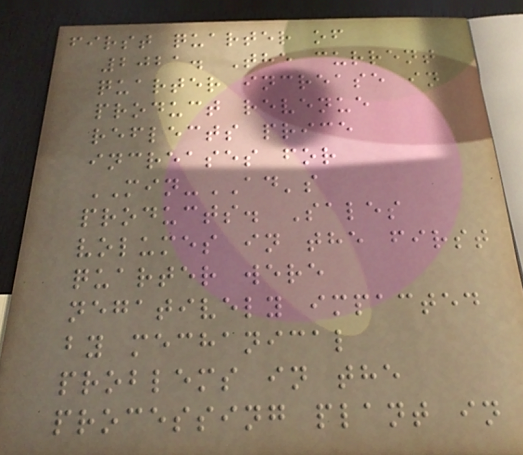first quarter of
2021. The current
quarter increase in
product revenue
reflects price
increases for
MIN-AD's
products. Sales
volumes in the first
quarter were
negatively impacted
by mechanical
problems in the
processing plant in
